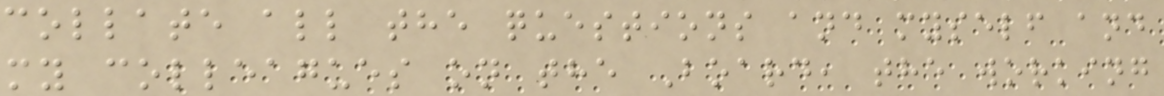collate all the questions and myself and
my colleagues on the Board, the working
